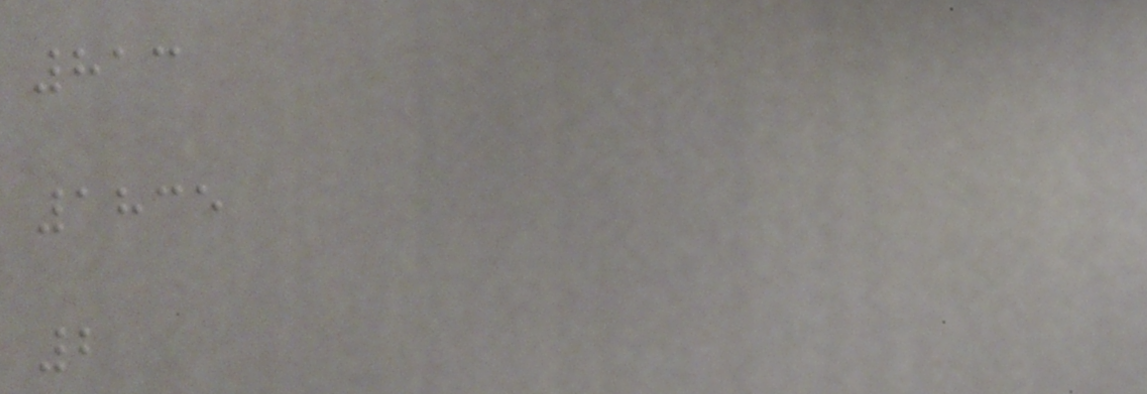813
1835
2
